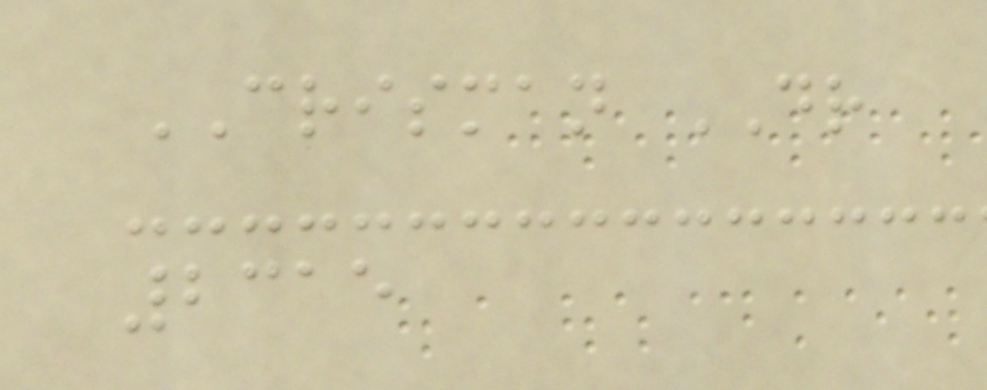CRISMAN DR
2315
